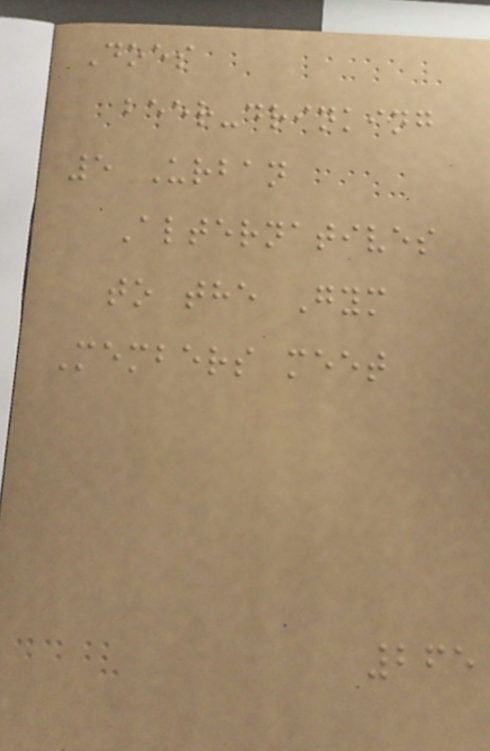Does
beer-drinking
5 Urban
Alternatives
to the Gym
Members meet
265
